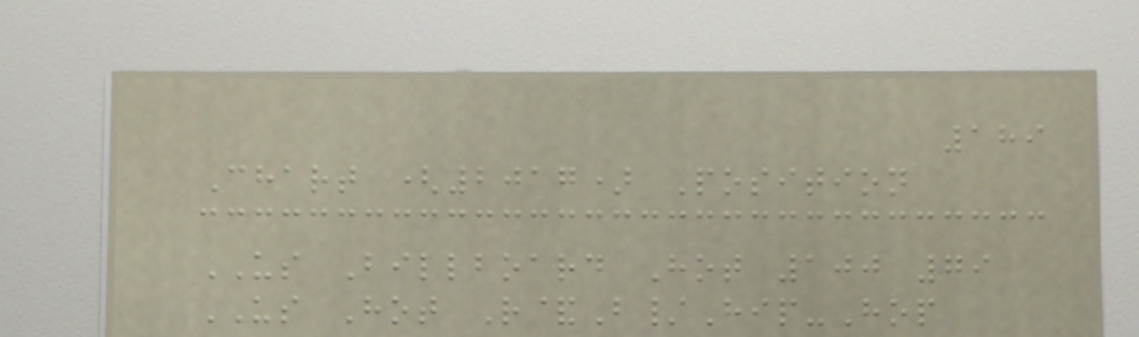189
Chart (2017) Position
US Billboard Hot 100 79
US Hot R&B/Hip-Hop
